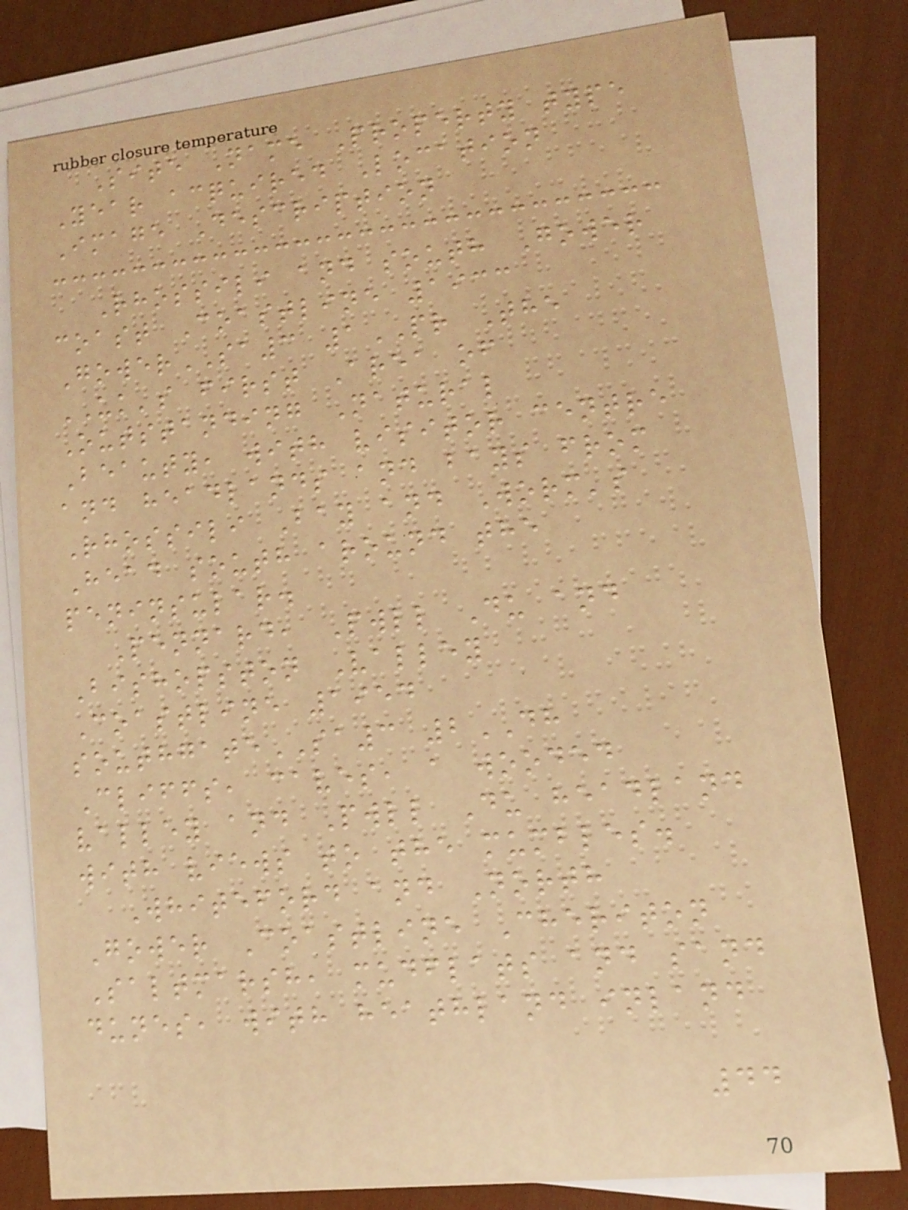Site Name Property type
Year acquired Location
Image Description
Rhossili and south Gower
coast Coastline 1933
GowerSA3 1PR The
UK's first Area of
Outstanding Natural
Beauty, with visitor centre
and headlands and bays from
Rhossili Bay and Worm's
Head south around the
peninsular.
Pennard, Pwll Du and
Bishopston Valley
Coastline 1954
southgateSA3 2DH
Cliffs, caves, a wooded
valley and Pwll Du headland
with views to the mumbles.
Whiteford and North
Gower Coastline Cheriton
Saltmarsh, mudflats and sand
dunes, with heathland inland
44
